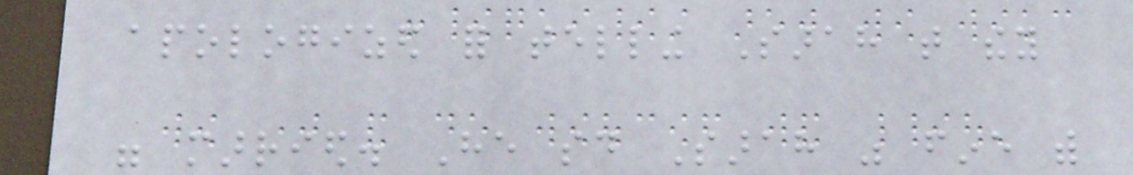apologized for telling Sarah that they
were married. He said Sarah was fine with
